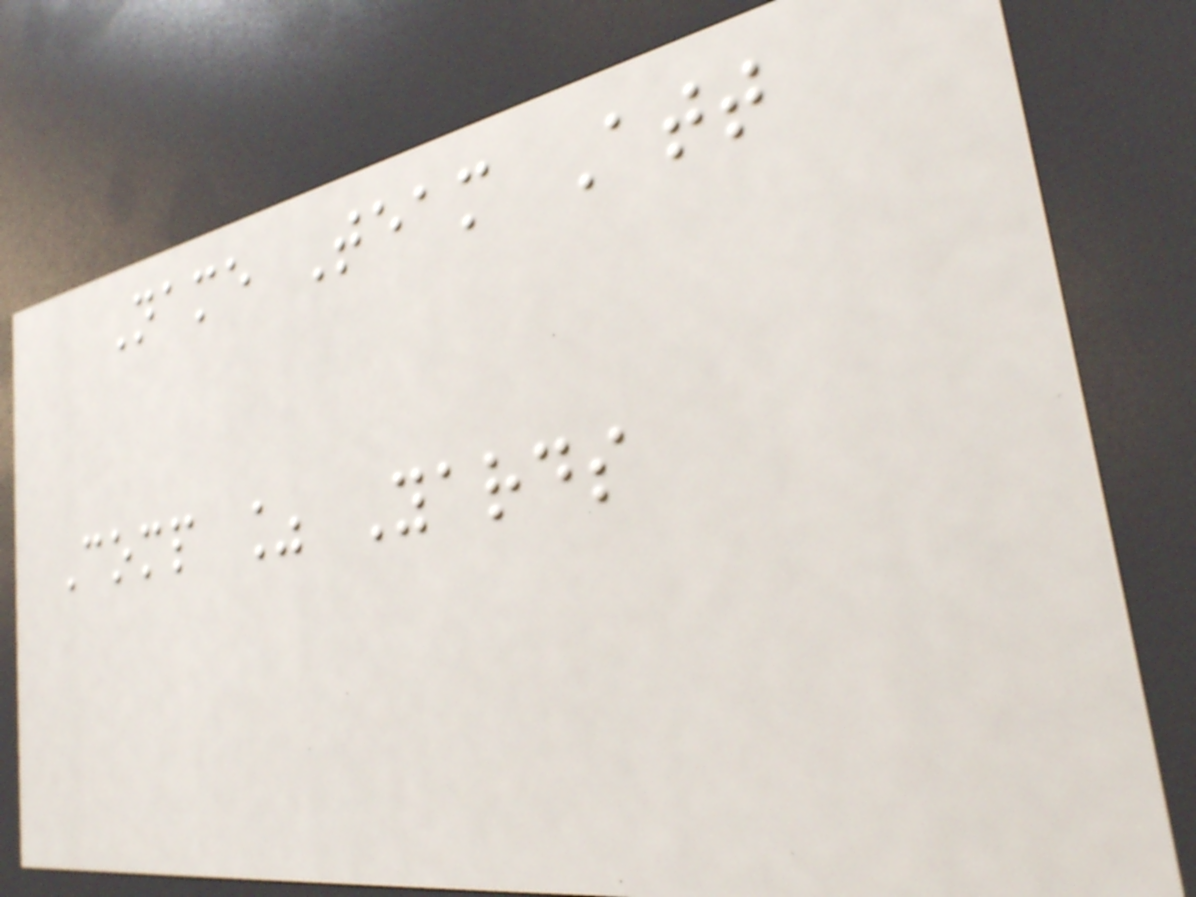Name Team Att
Comp % Yards
